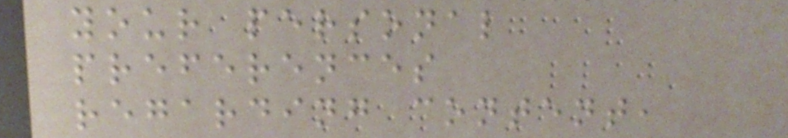your personal
preferences
regarding content,
